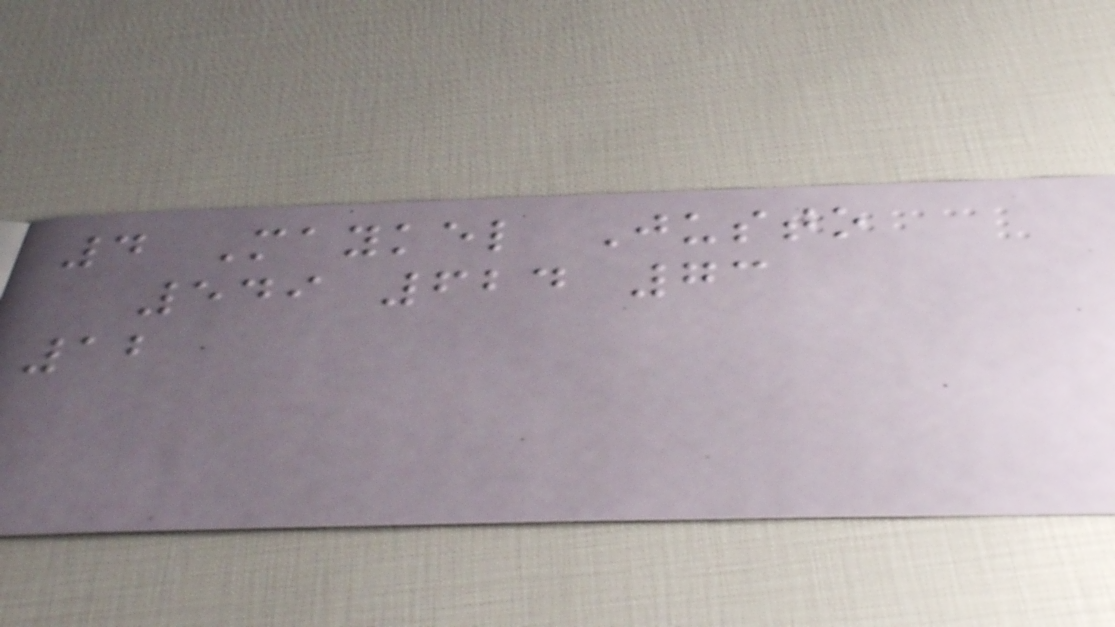4 Maykel Justo
549 624 73
12
